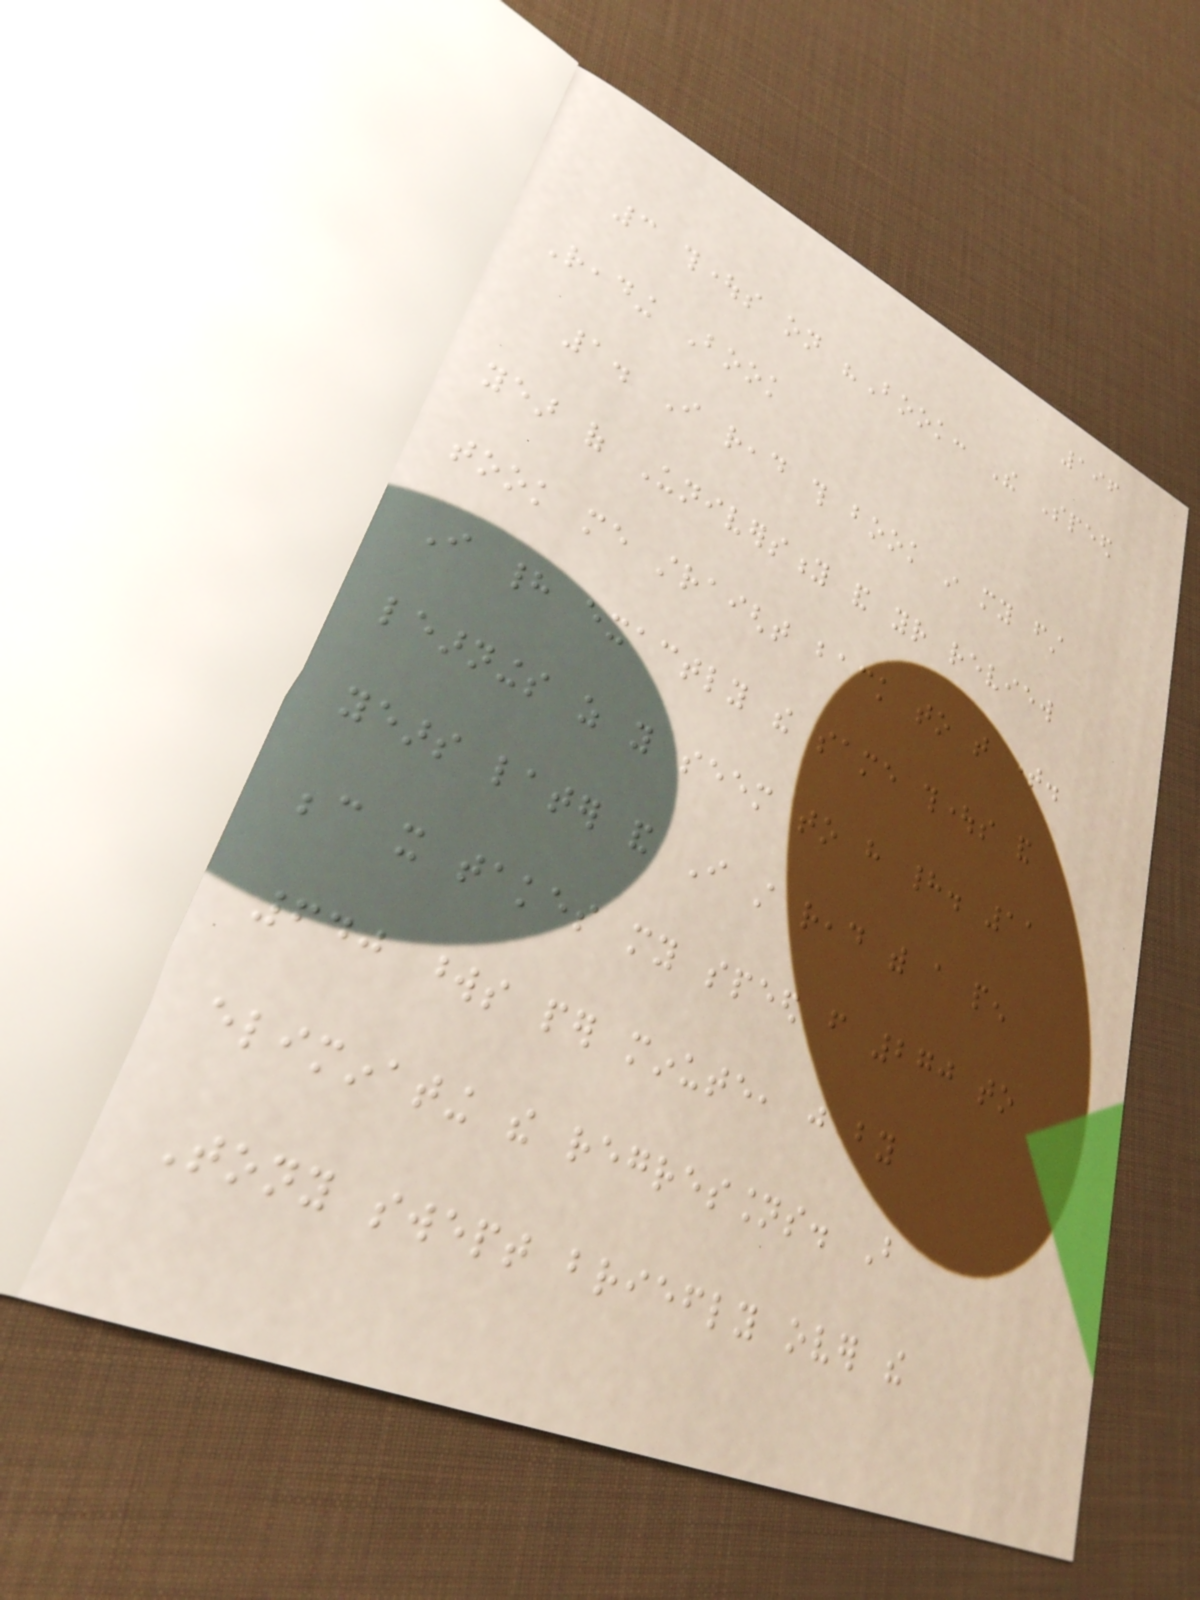196
3 thoughts on "Book: The Speed
Reading Book
1. I read this book in my first
year of University and your review
took me straight back to that time.
I had exactly the same thoughts and
learnings as you seem to have had. 11
years later and I still read with a pen
because it takes my speed from 270 to
640 words per minute, just by
eliminating the regressions. But
Tony swept briefly over the
